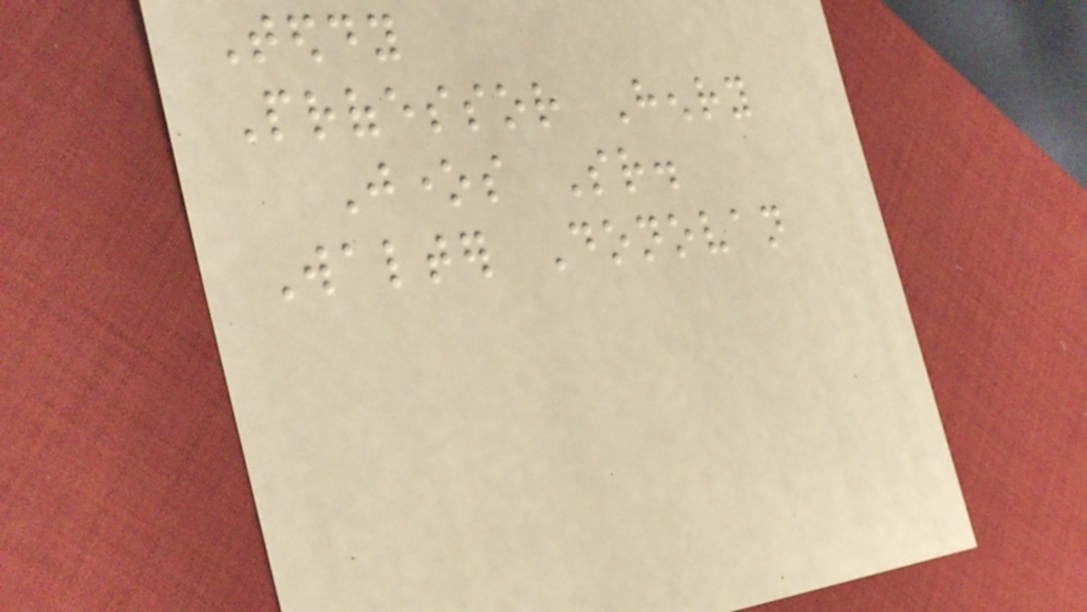Teddy
Professor Henry
Jones Sr.
Walter Donovan
